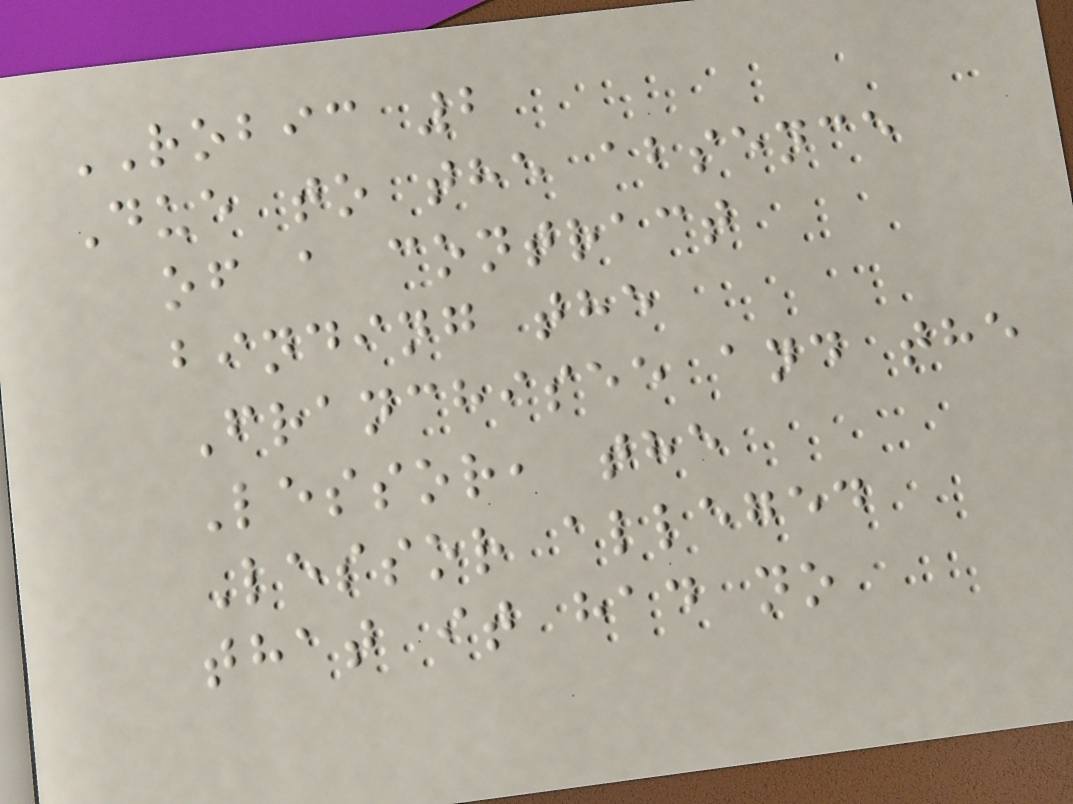ROBIC 2
Due to the absence
of a contract
binding the
Franchisee and the
Lessor, the
Lessor alleged
that it had no
